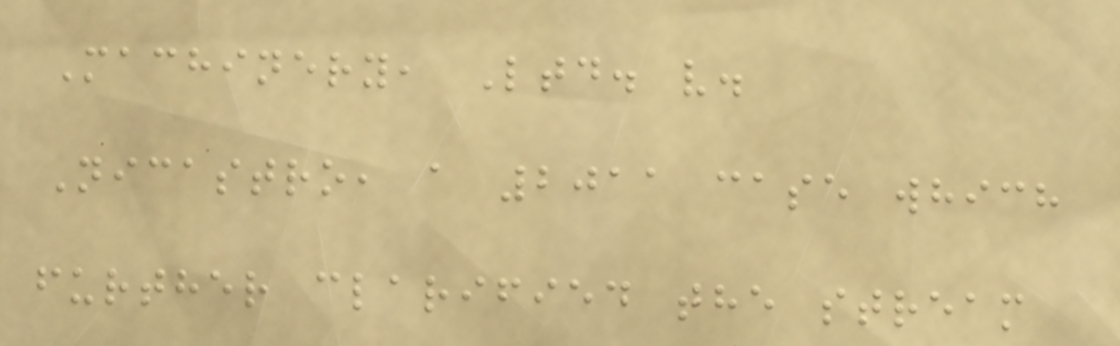Machinery, Ltd. v.
Nicastro, a 2011 case which
further clarified the stream
